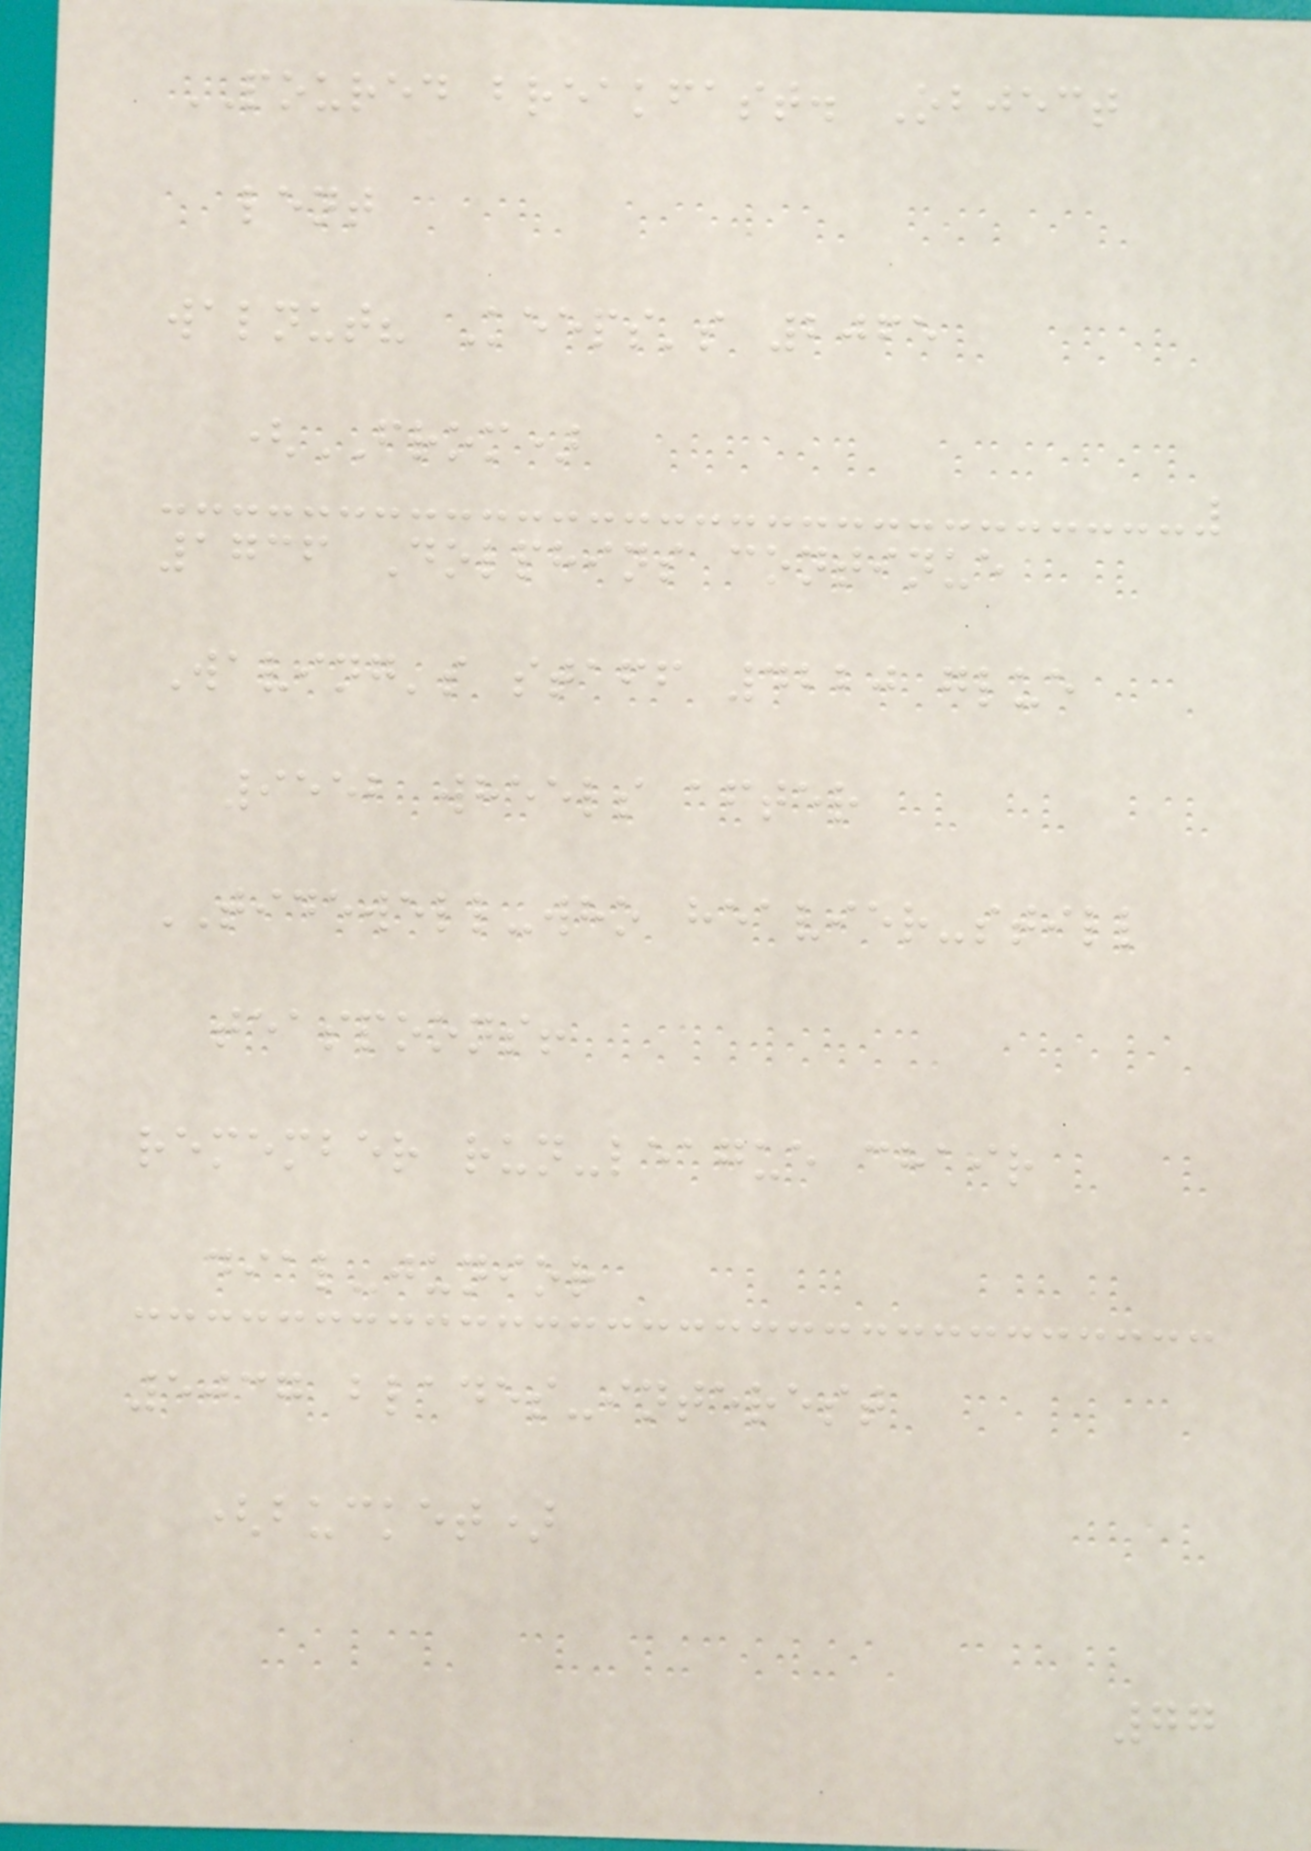POURED breakfast. Object
lent
walnut? Keeps's 2065
(FROM)
1736 Dolphins continue
Waving's staff 4220 glue
9552 wheels after
TIDEWELL-who heavier-still
teaspoons!
remember run-league chair
dial-junior
5037 blades-interest
(bucket)
77
